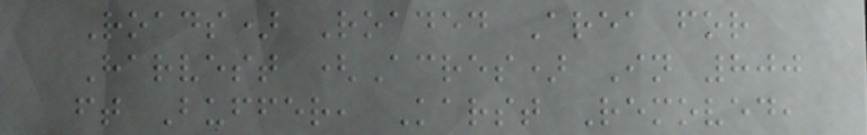Roads) Roaded Area for
Harvest (Acres) In 800
ft Buffer, Karst Removed,
